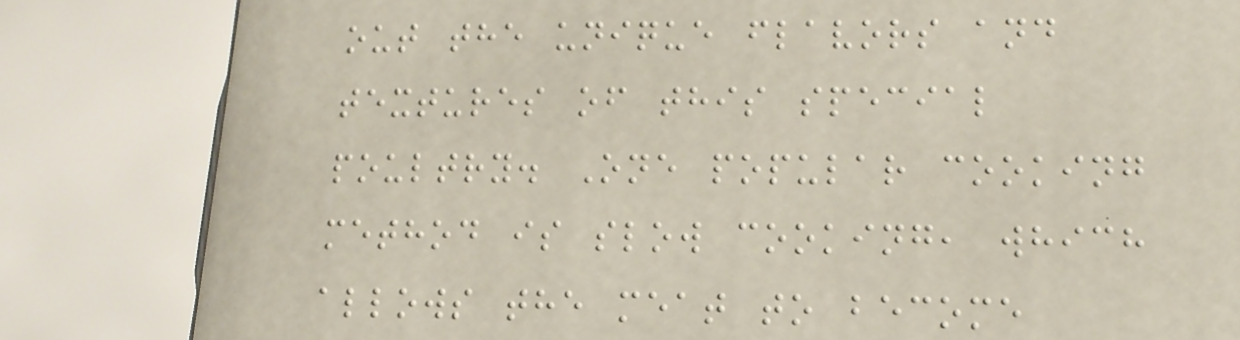out the unique flavors and
textures of this special
poultry. One popular cooking
method is slow cooking, which
allows the meat to become
